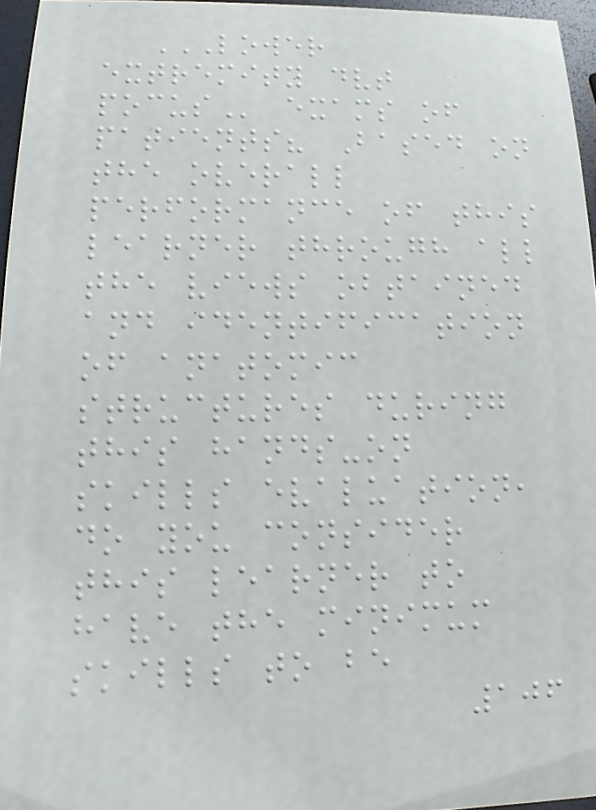LOWER
EXTREMITY DVT
POCUS exams of
patients? Based on
the overall
performance of this
learner through all
the views obtained
and identification
of anatomic
structures during
this hands-on
skills evaluation,
do you consider
this learner to
have the minimum
skills to be
106
